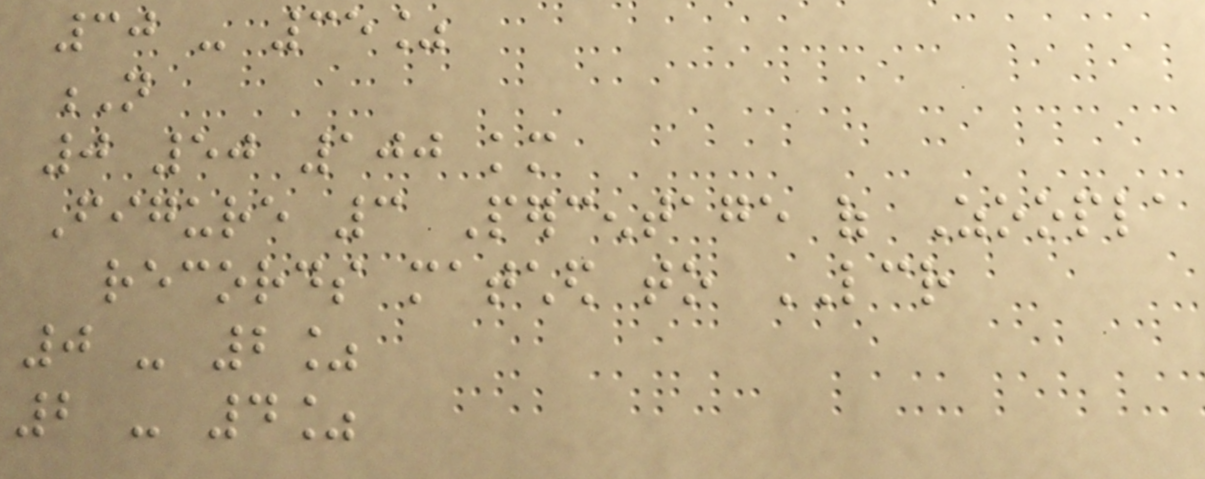30 - 35%
N
0 50 100 km
Figure 3 Percentage of Zoopla
records matched to LCR
0 - 2%
2 - 4%
